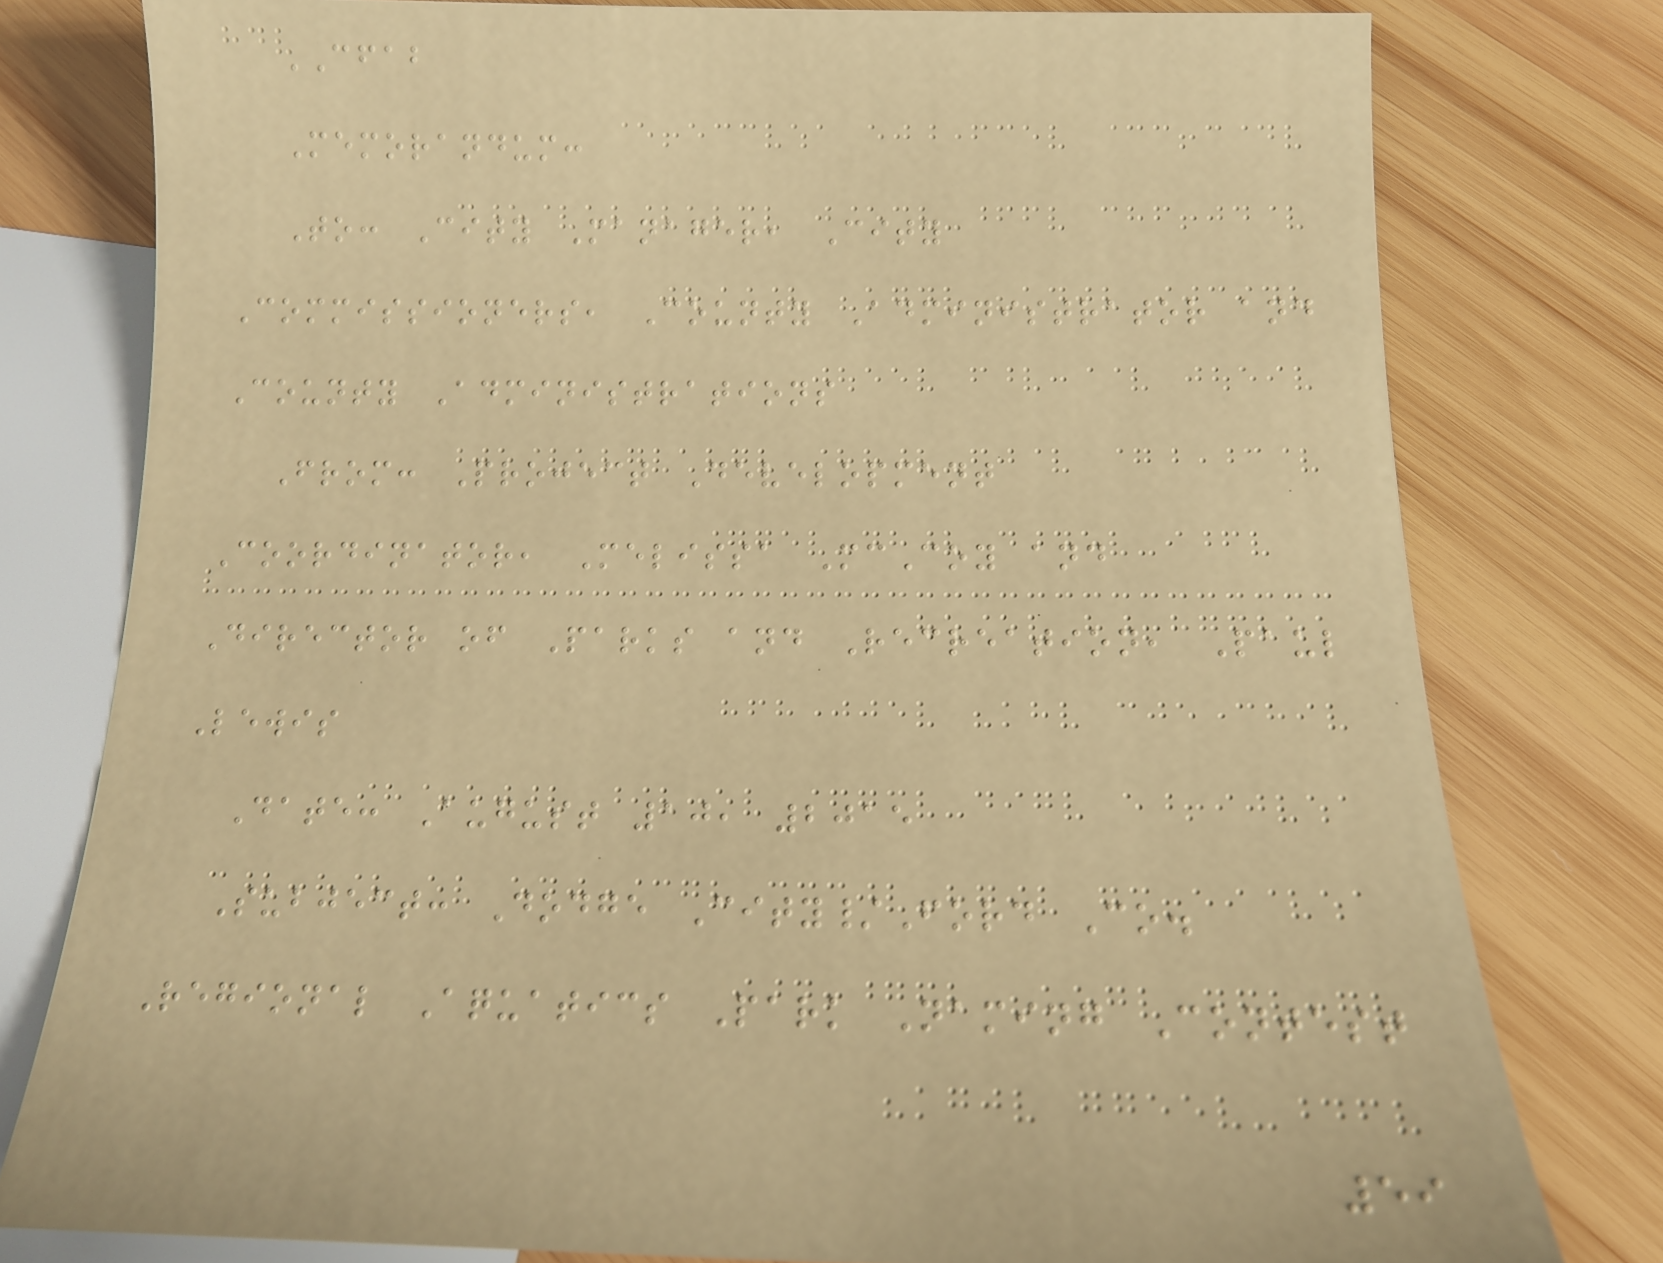CFAB
Memorandum:
To: City Manager, City
Commissioners, County Administrator and
County Administrations
From: Project Development
Coordinator, Melissa McCoy and
Director of Parks and Recreation, Paul
Lewis
Date: August 10, 2015
Subject: Dodge City/Ford Co.
Regional Aquatics Park Naming Contest
59
